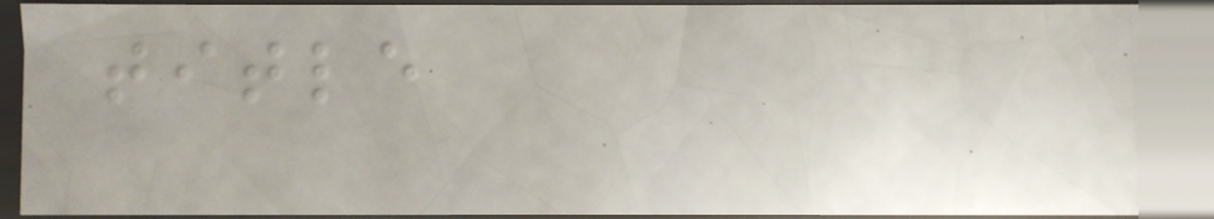title
